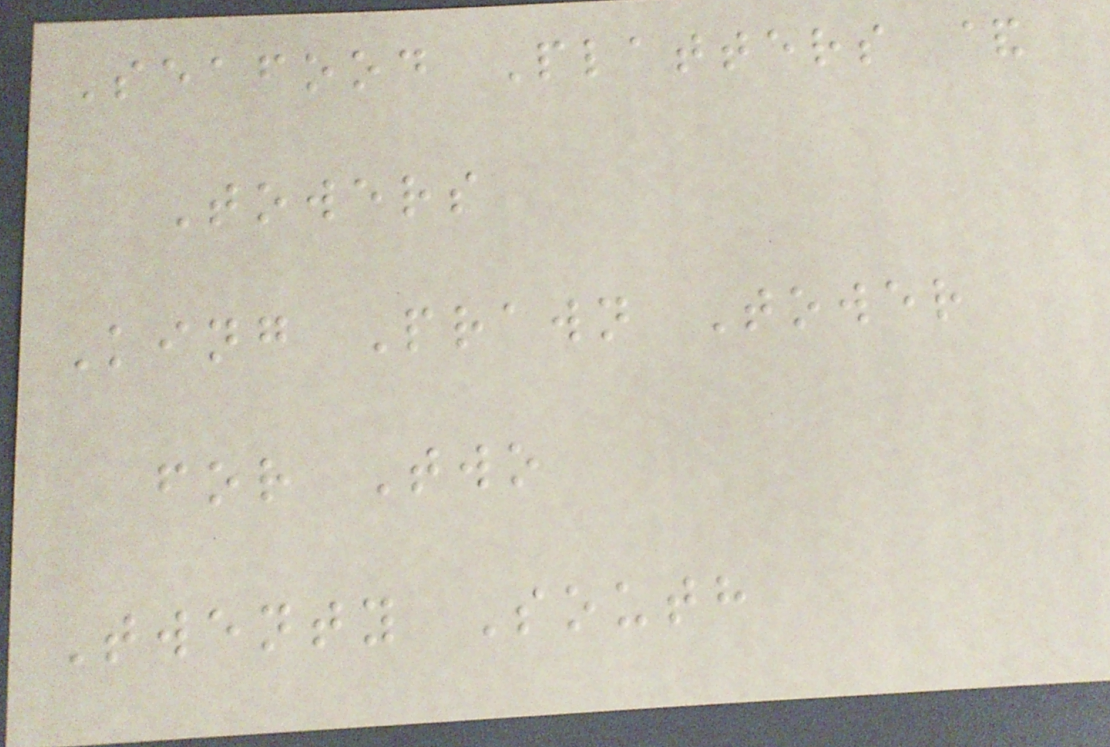Seafood Platters &
Towers
King Prawn Tower
for Two
Twenty South
